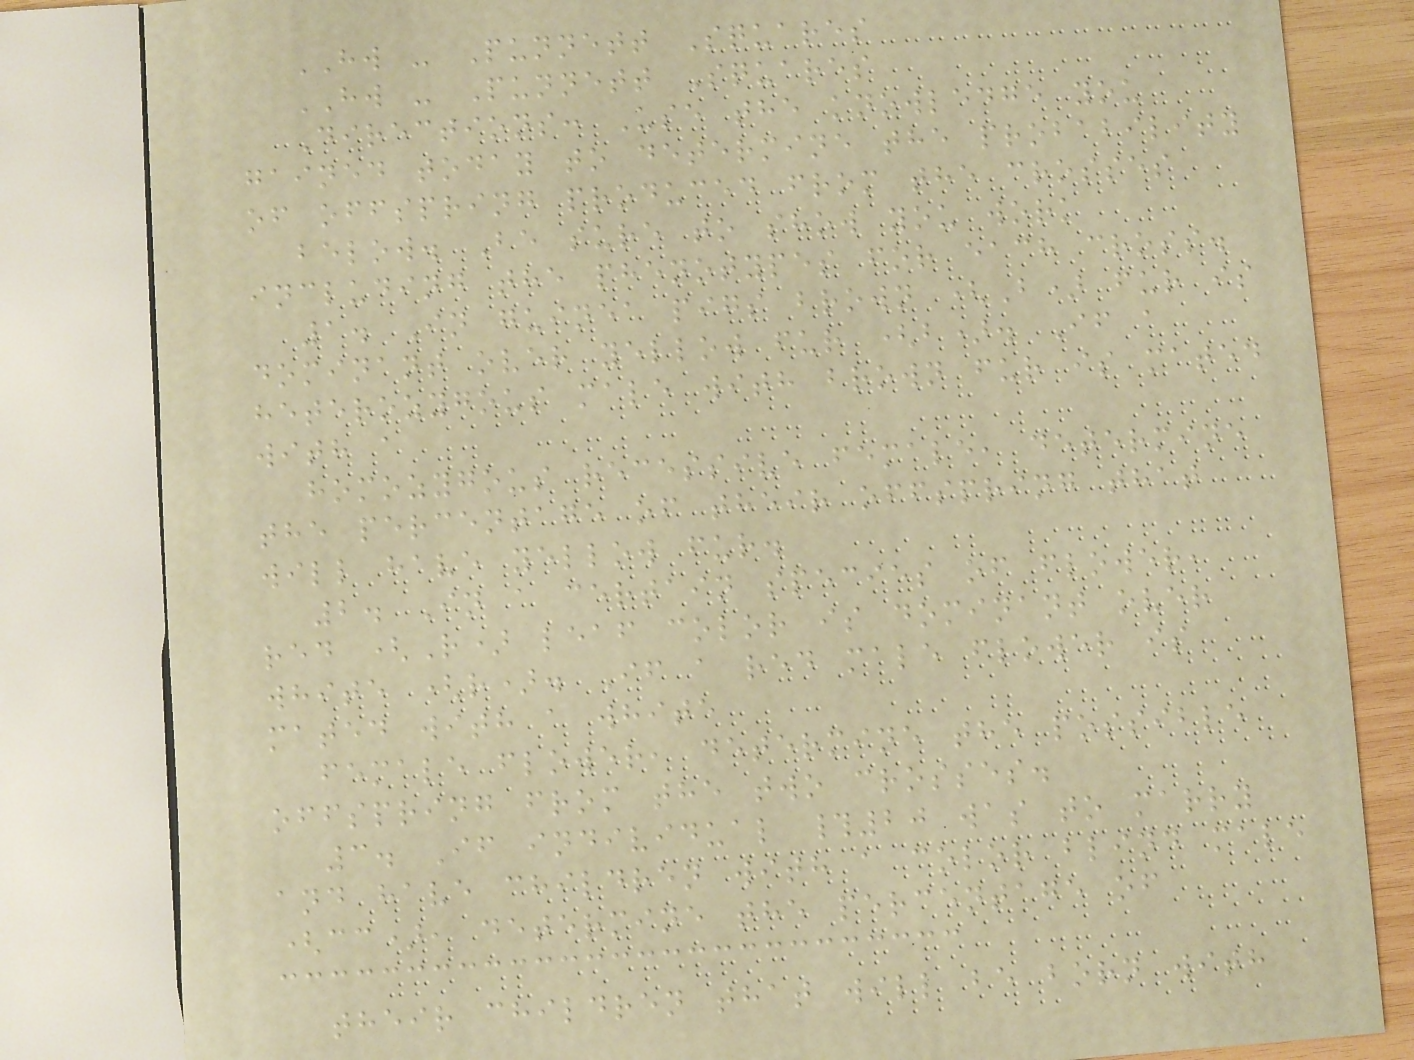HW - Punnett Squares
HW - Punnett Squares
Directions: Use the knowledge you
gained today to determine the probability
of offspring produced from the crosses
below. Be sure to show you work
including the phenotypes for each cross.
1. In guinea pigs brown (B) fur is
dominant over yellow fur (b). If a
heterozygous male with brown fur is mated
with a
homozygous recessive female, determine
the percentage of their offspring that
will have yellow fur.
2. In a certain species of flower,
red (R) leaf color is dominant over
white (r). If a red male flower is
mated with a white
female flower, determine the possible
offspring from the two crosses.
3. If individual #20 was to marry
and have children with a color blind male
(cc), determine the percentage of
their children that will be born with
